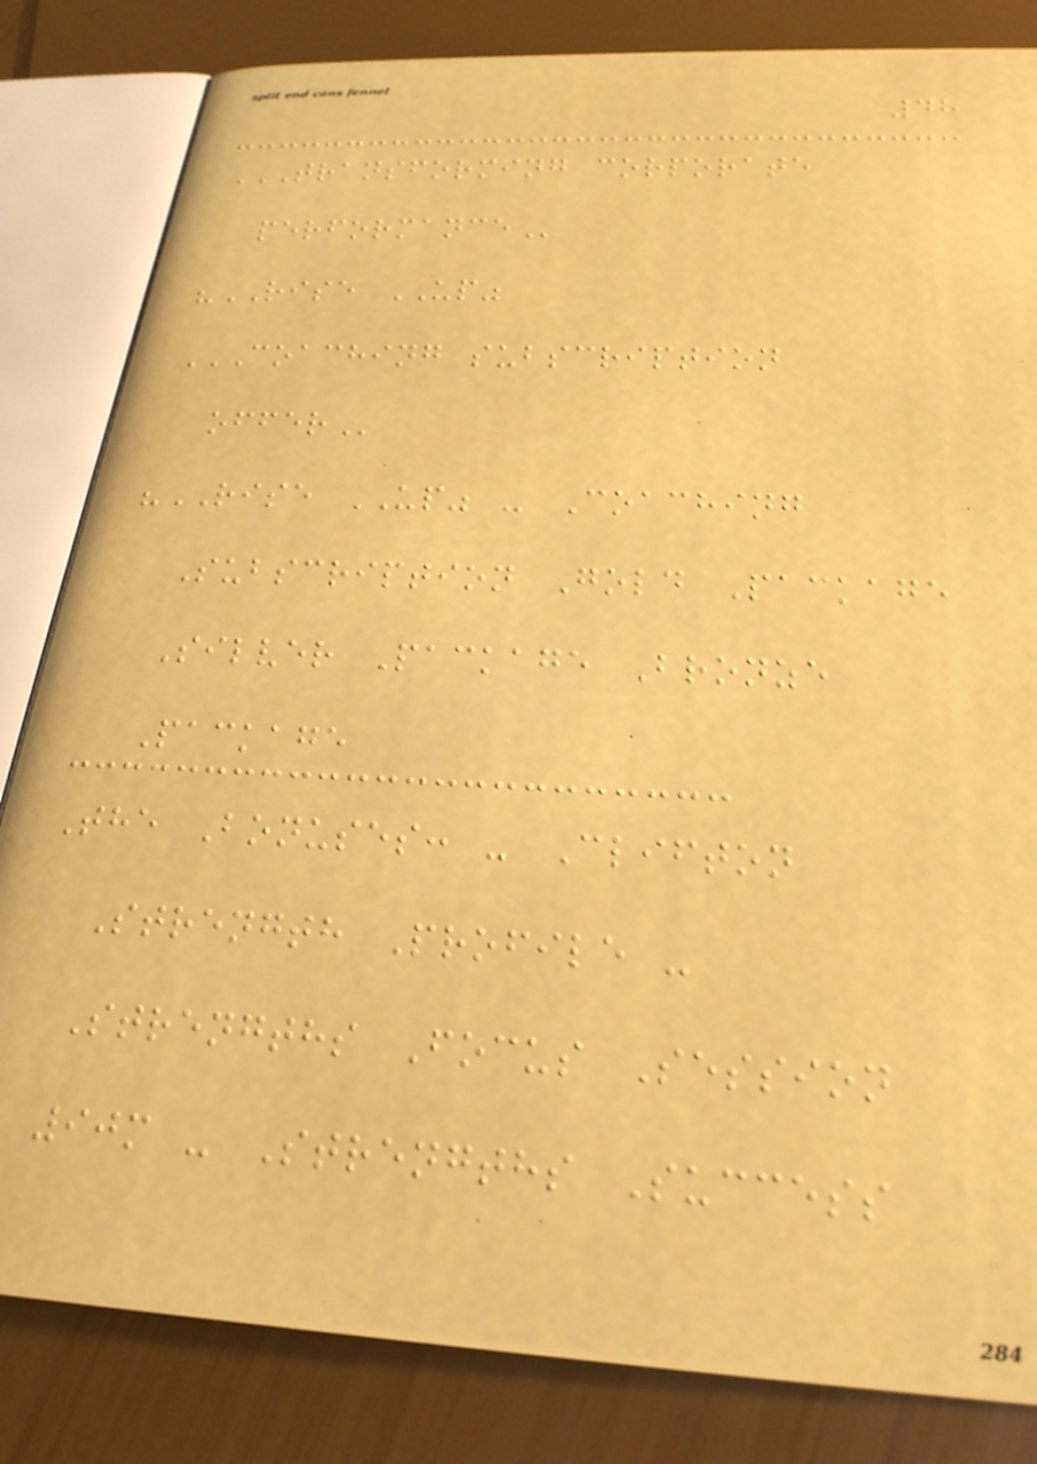48
TRANSFORMING CORPORATE
PERFORMANCE
"RISE UP"
COACHING SUBSCRIPTION
OFFER
"RISE UP" - Coaching
Subscription Gold Package
Silver Package Bronze
Package
The Bonuses: - Clifton
Strength Profile -
Strengths Focus Session
90m - Strengths Success
